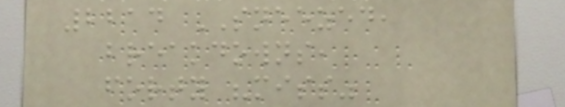2214 SNEEZED,
breakdowns,
forty "miss"
